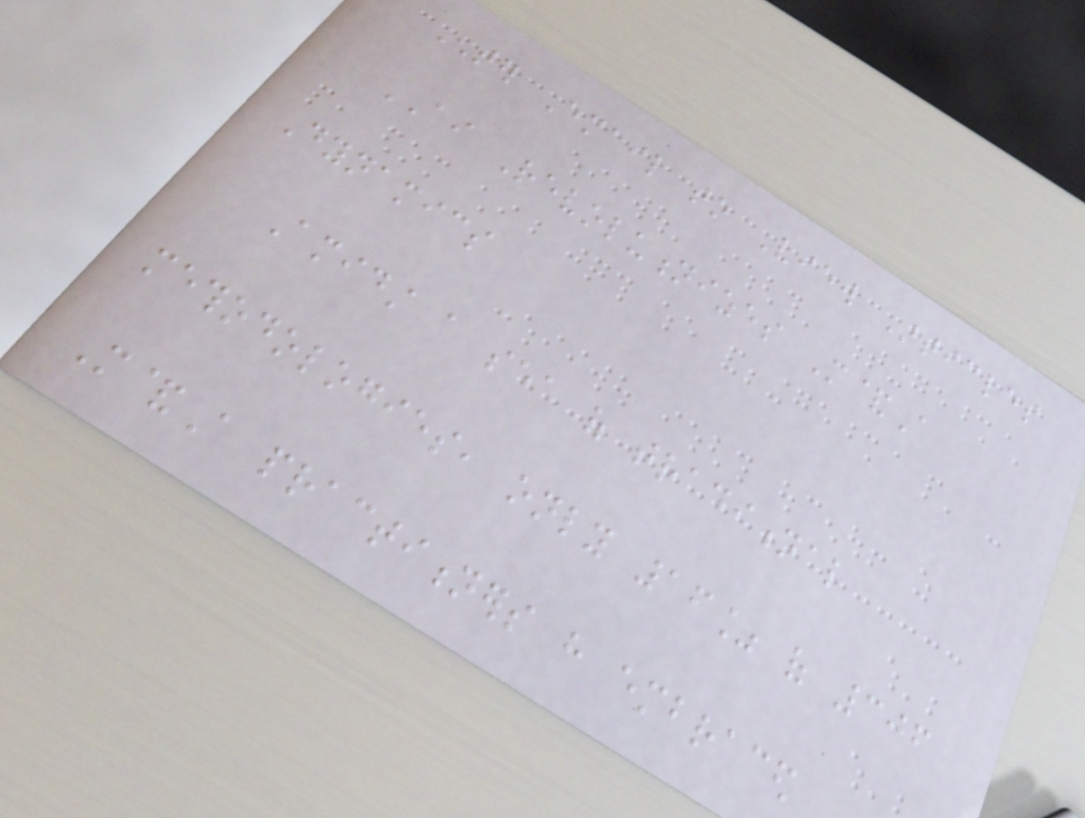Enter Email to View Articles
AI Revolutionizes M&A
Dynamics
Amidst a sea of traditional
methodologies, only 16% of 306
M&A practitioners have embraced
